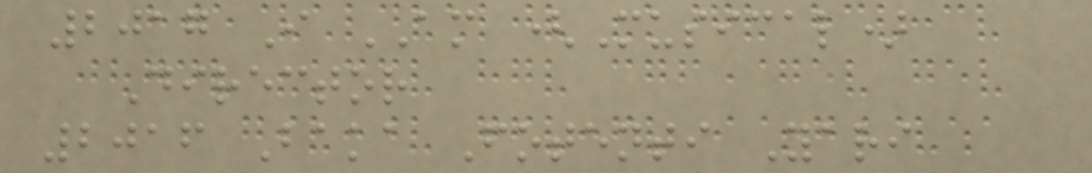2017 I AM (Musical)
Director
2016 Baka Fotenti Yari
